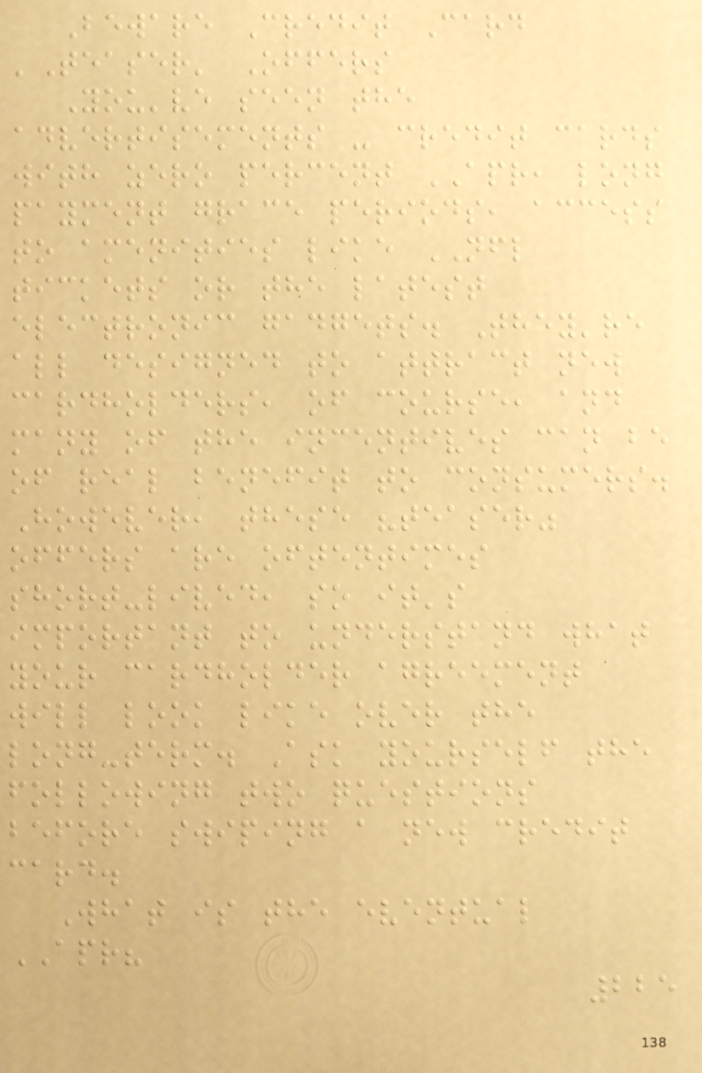Beware Credit Card
'Teaser' Offers
You've seen the
advertisements - credit cards
with zero percent APR, long
payment grace periods, access
to amenities like NFL
tickets or the latest
electronic gadgets. They're
all designed to attract new
cardholders, of course, and
many of the incentives can be
of real benefit to consumers.
However, these "teaser"
offers are oftentimes
short-lived, so it's
important to understand what
your cardholder agreement
will look like over the
long-term. Ask yourself the
following two questions
before swiping a new credit
card.
What is the eventual
APR?
225
